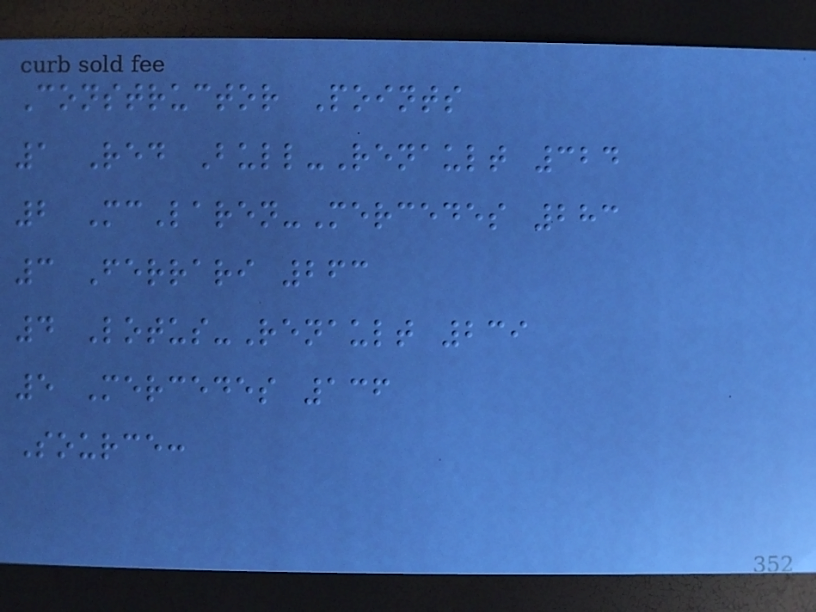Constructor Points
1 Red Bull-Renault 324
2 McLaren-Mercedes 283
3 Ferrari 263
4 Lotus-Renault 239
5 Mercedes 136
Source:
